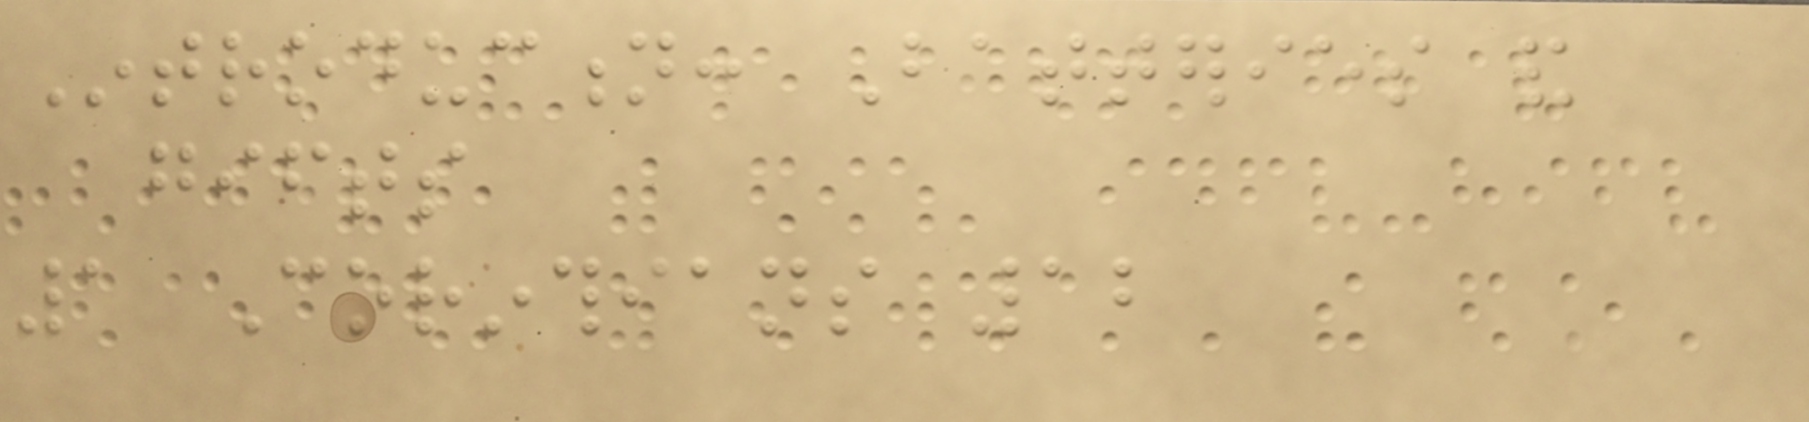Introduction: Batteries and
gifts
1 Corinthians 12
